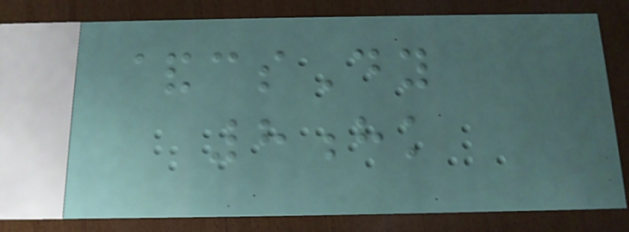&csDy
8hk
